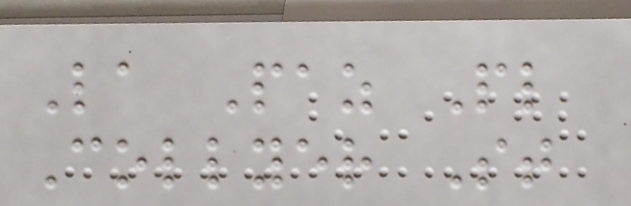La Paz Pl
Collyer St
